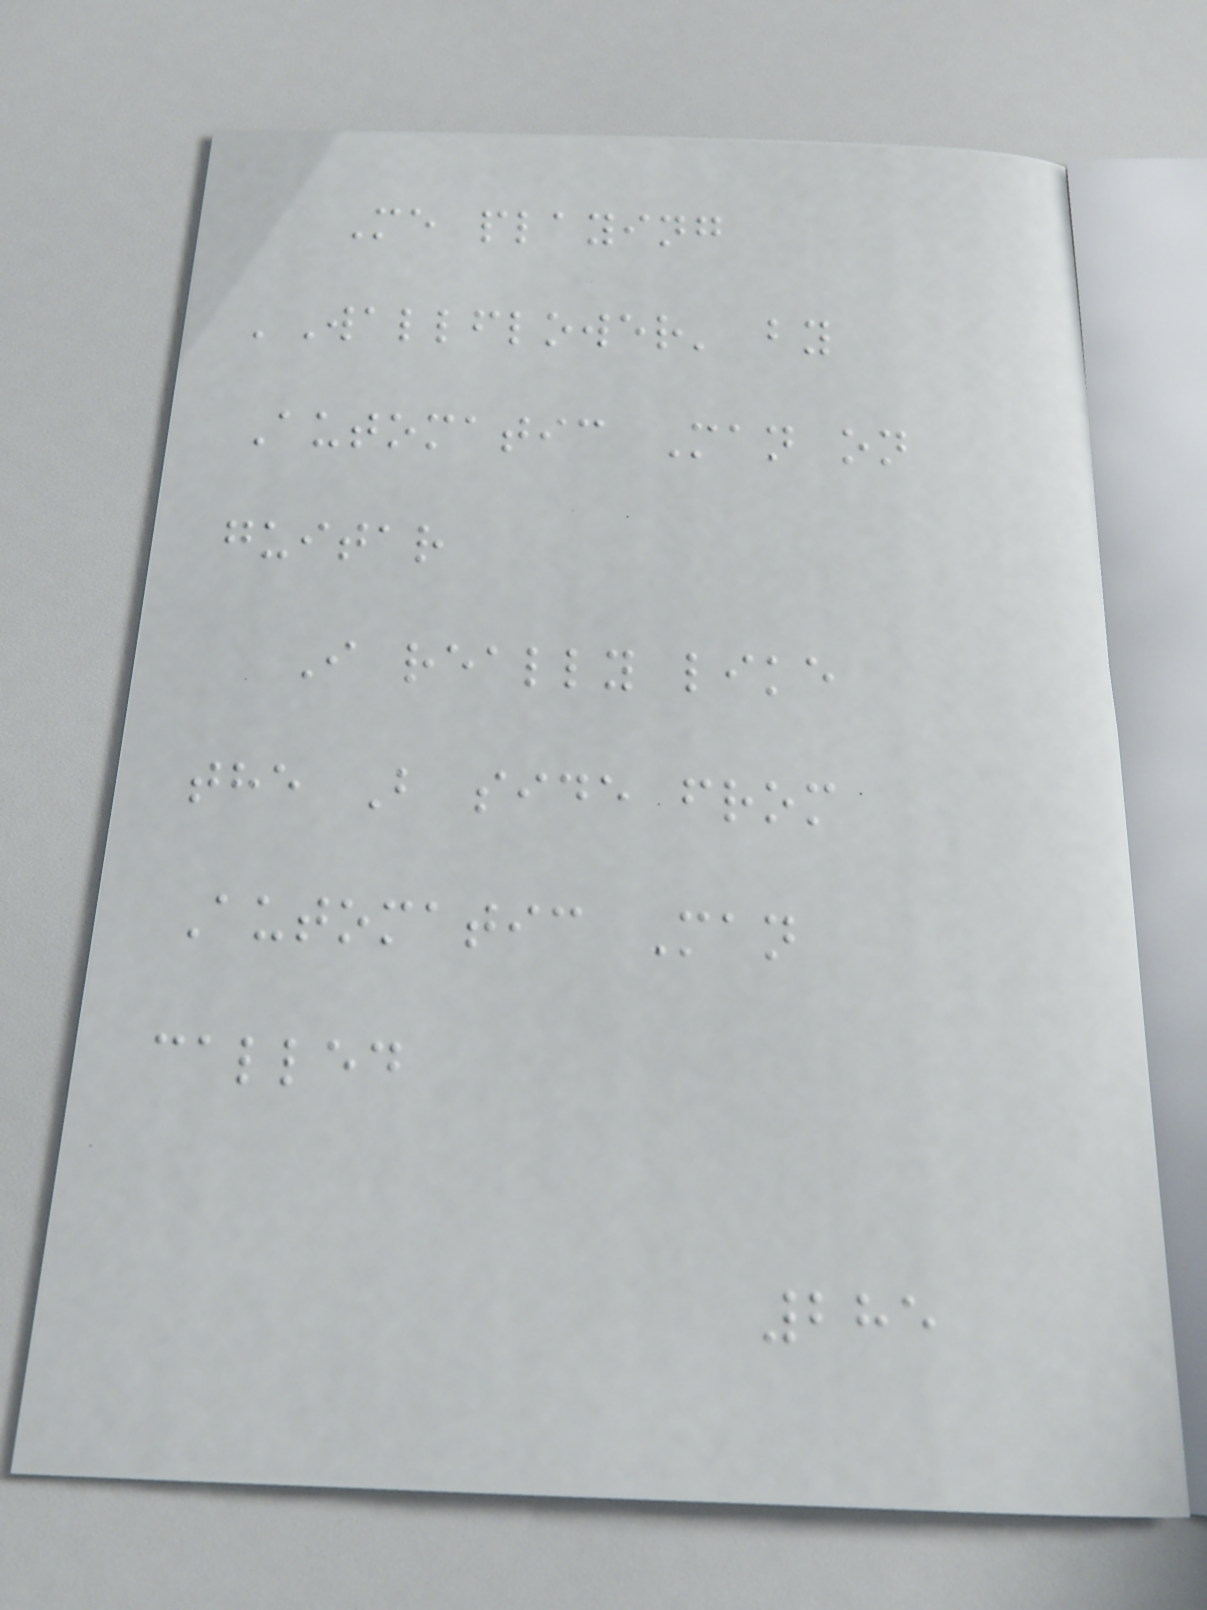Me playing
'Wallflower' by
Automatic Man on
guitar
I really like
the B side from
Automatic Man
called
285
